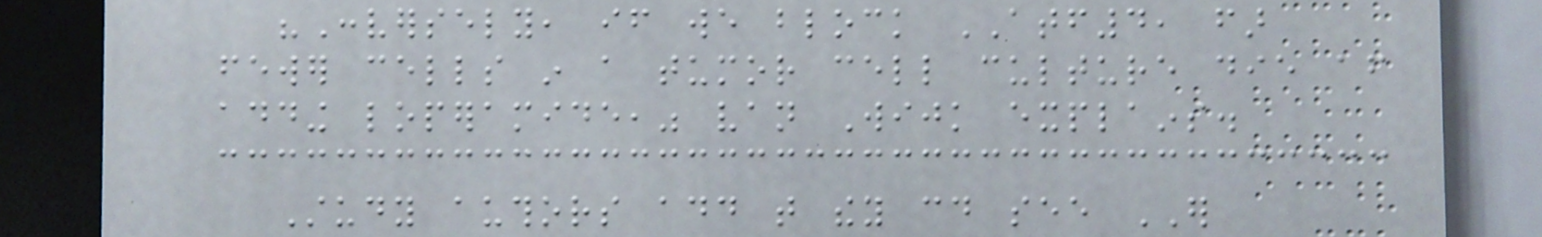"Conversely, if we block ATF4, far
fewer cells in a tumor cell culture die after
adding loperamide," van Wijk explains.
Study authors add that they could see ER
